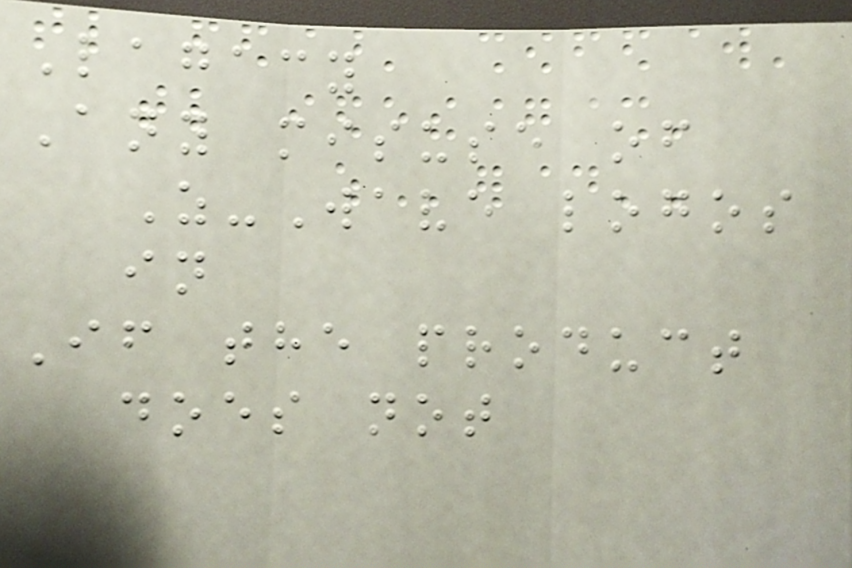Lagacy
Any misuse of
Z-Wave logos
in
If the product
does not
